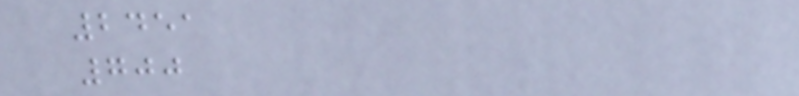2451
700
